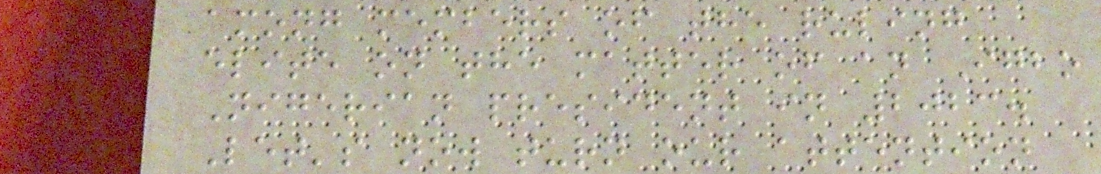among members of the ruling
elite on the matter of an Igbo
Nigerian president in 2023.
Let's now turn our attention
